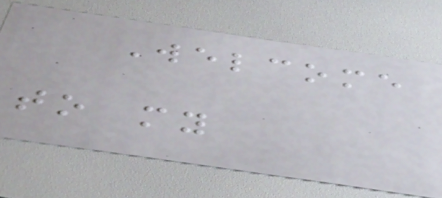Welcome
to my
